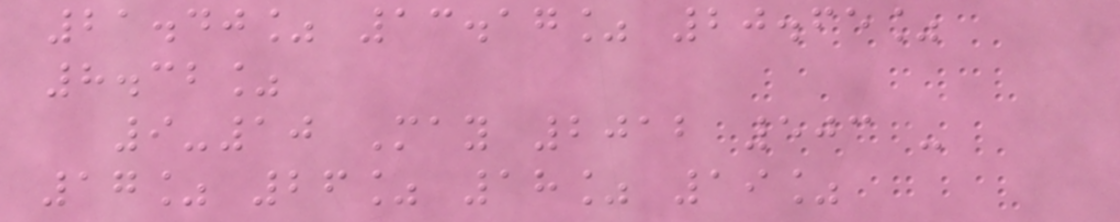21.40% 13.17% 20.65%
8.32%
9-10 May 2012 503 -
17% 26% 18% 19%
